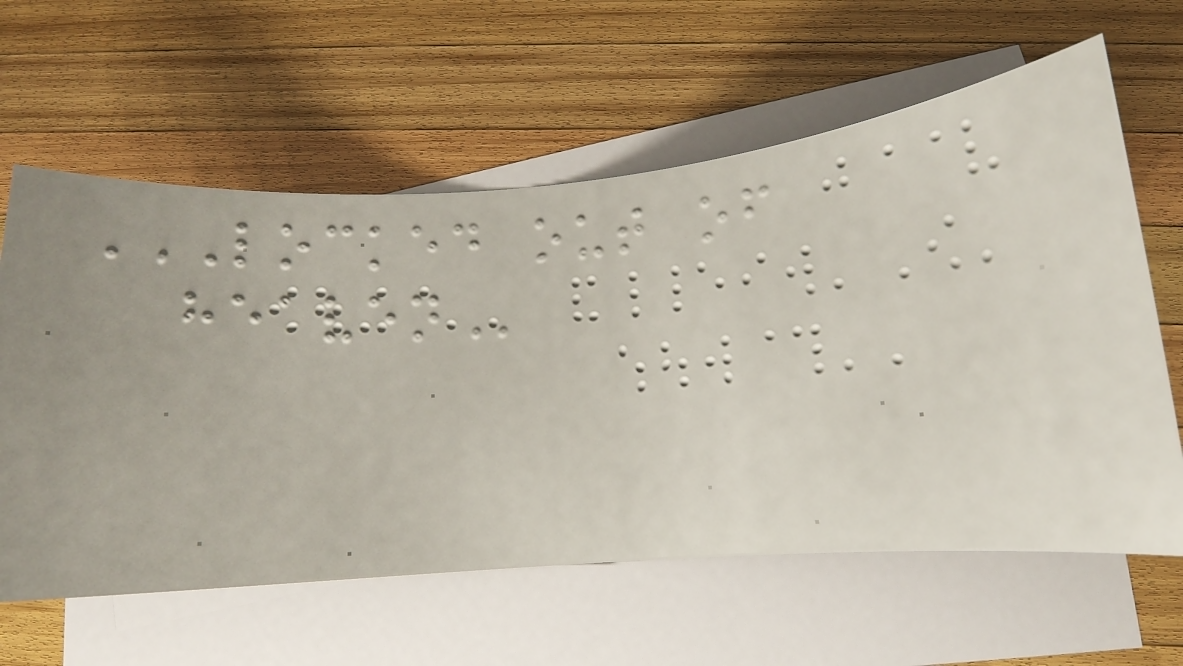LOCKED OUT OF
HEAVEN
